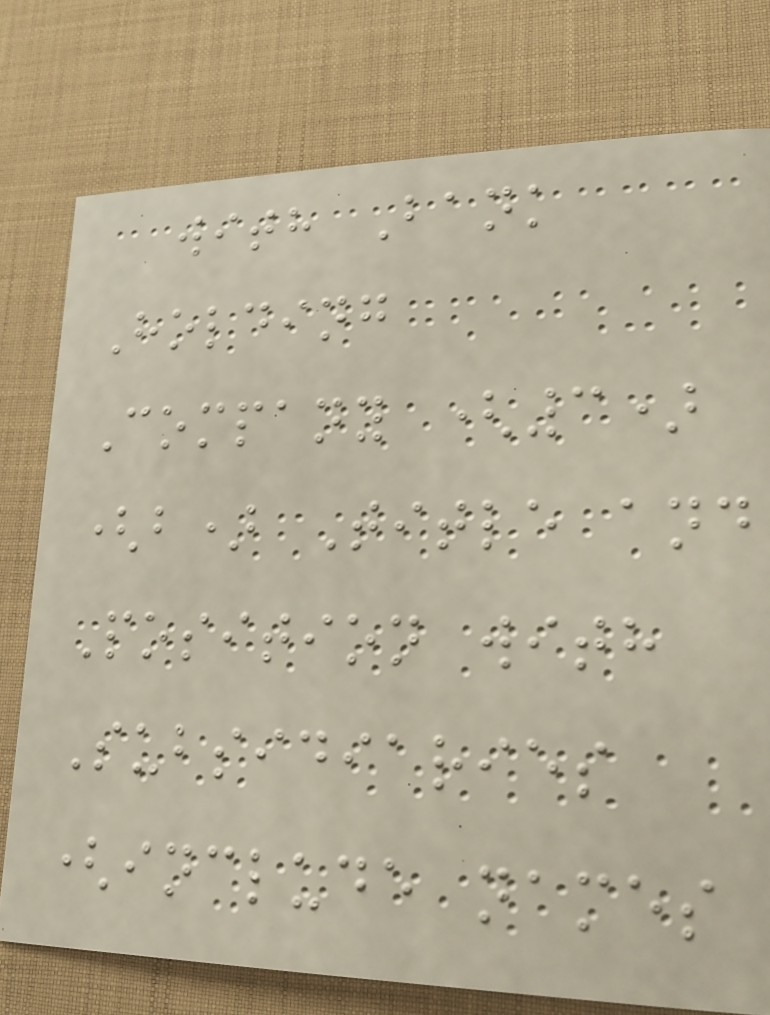with Bank
Holding
Company (3)
(b) Title and
Position with
Subsidiaries
(include names
